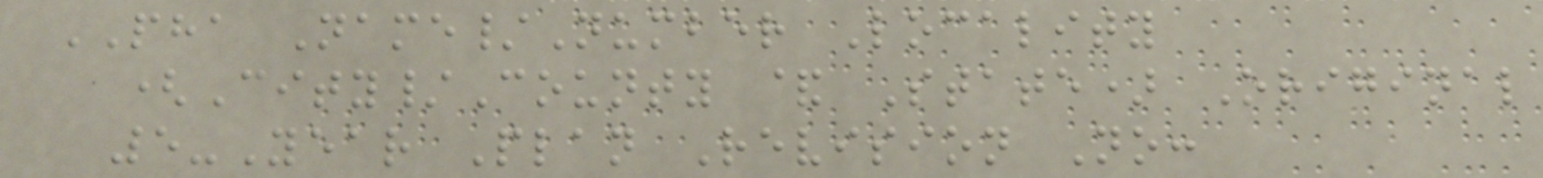PHA Name/Number Locality
(City/County & State) Original
5-Year Plan Revision No:
